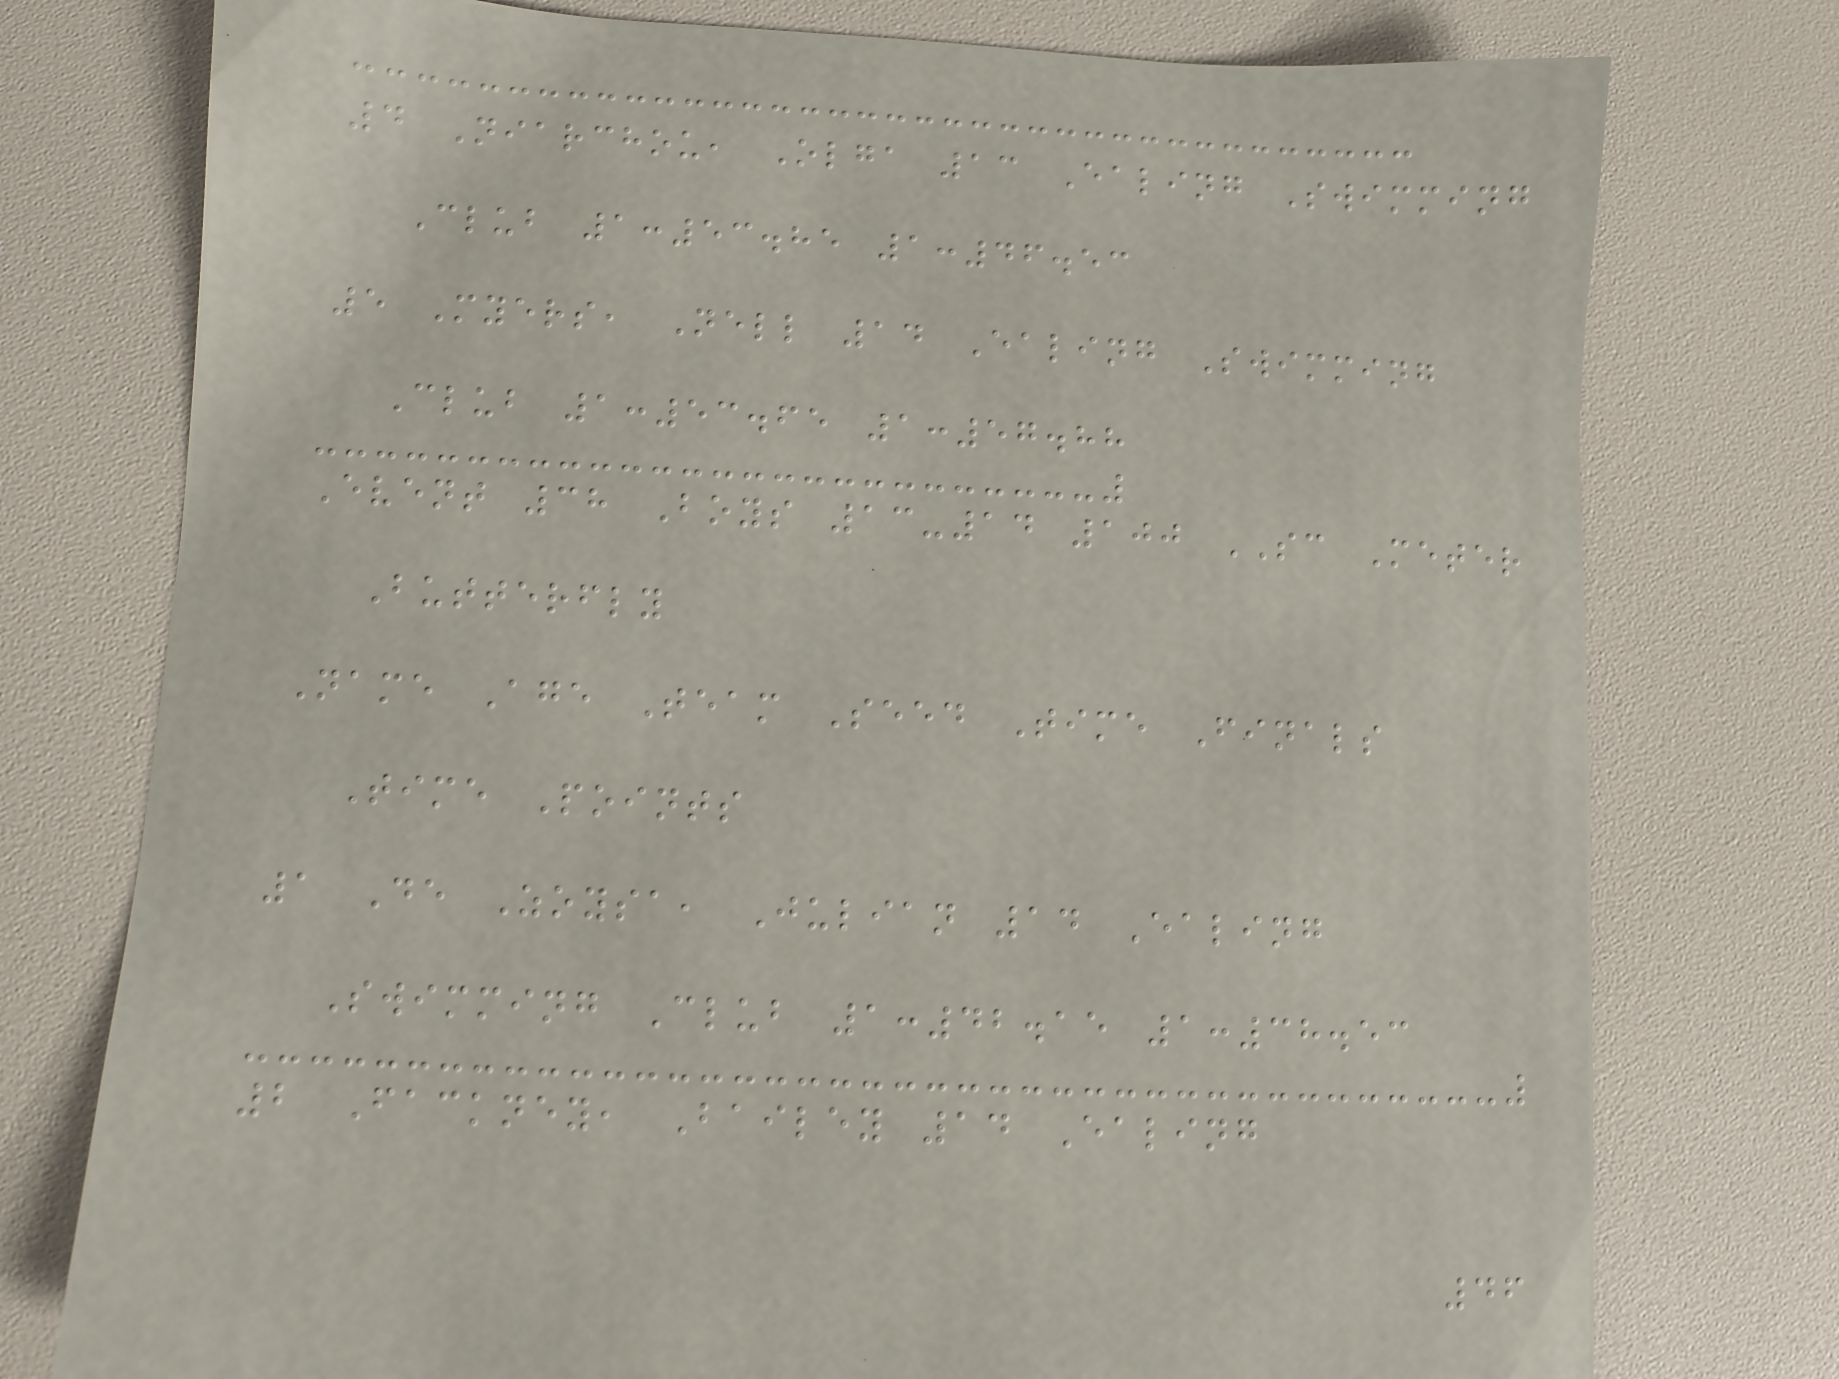4 Niarchou, Olga 13 Ealing Swimming
Club 1:53.85 1:46.53
5 Myers, Nell 14 Ealing Swimming
Club 1:53.65 1:57.88
Event 38 Boys 13-14 100 SC Meter
Butterfly
Name Age Team Seed Time Finals
Time Points
1 De Zoysa, Julian 14 Ealing
Swimming Club 1:42.15 1:38.53
2 Fackney, Bailey 14 Ealing
46
